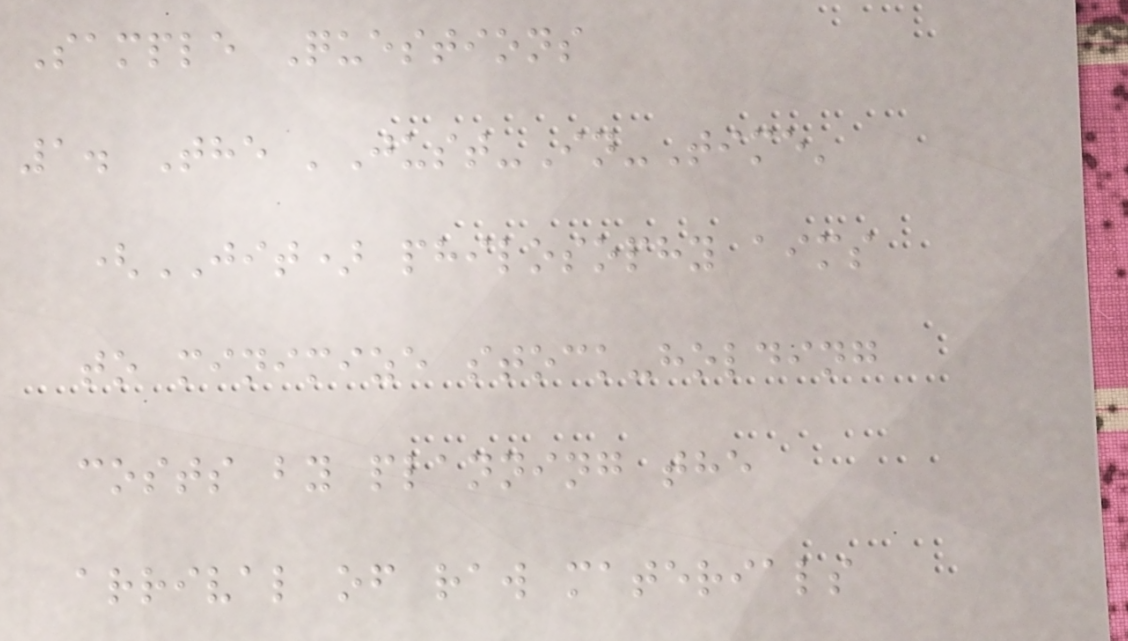Sample Questions
1. The 'Just-In-Time'
(JIT) philosophy aims
to minimize stock-holding
costs by planning the
arrival of raw materials
